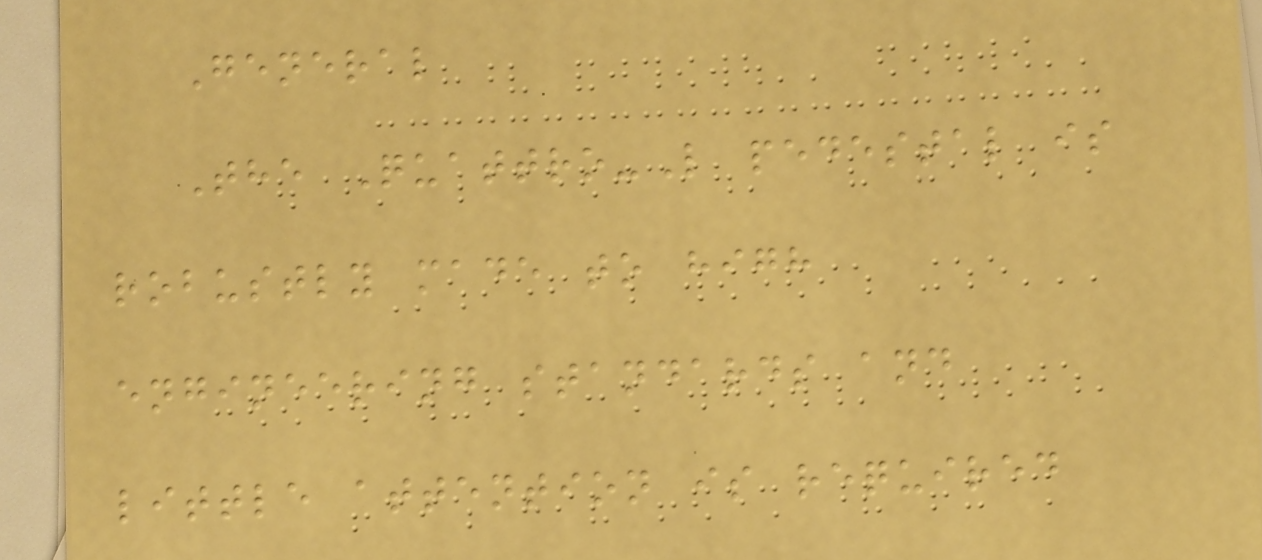General
The Quattro-L pedestal is
robustly made to high
engineering standards and
little attention is required
